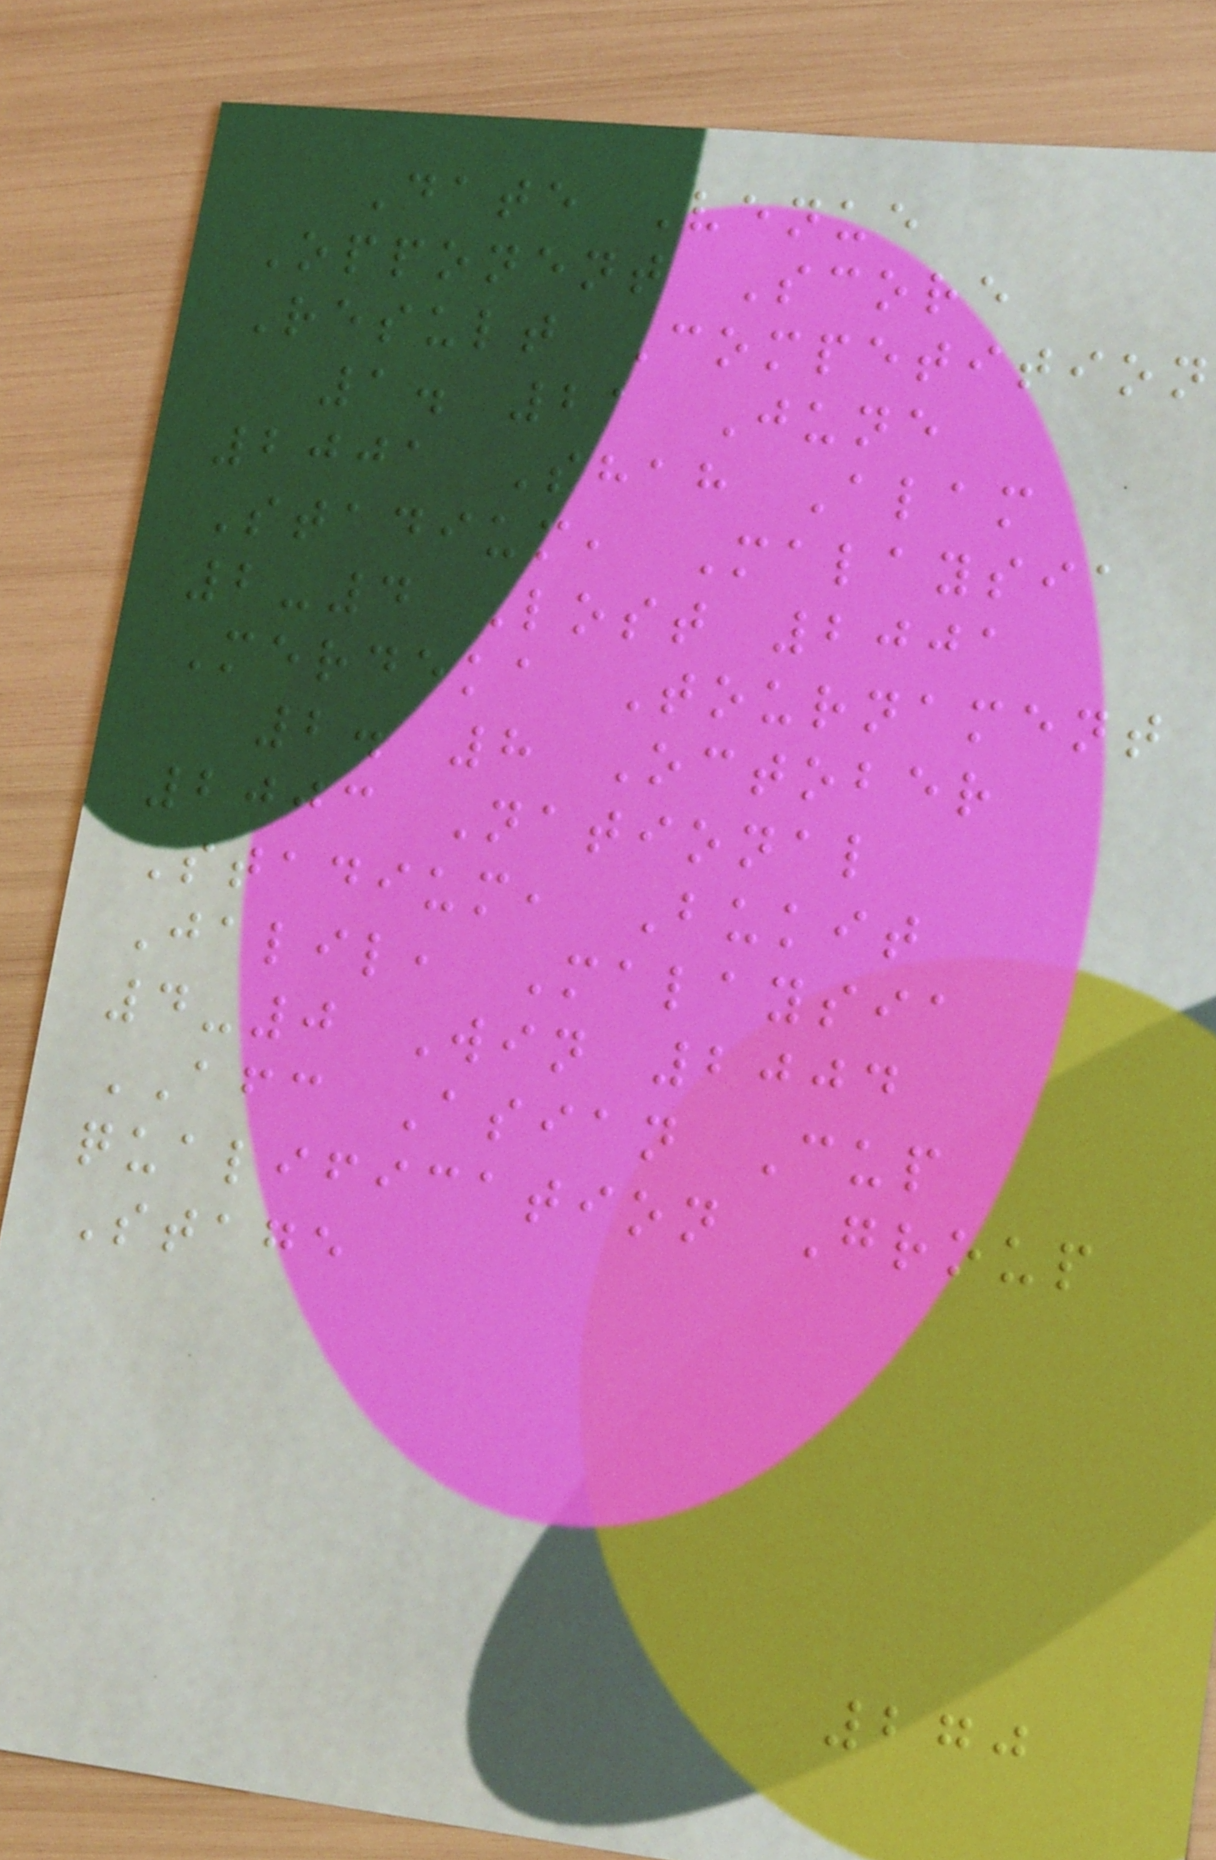Date Venue
Opponent Score
Result Competition
1. 21 June
2001 Shah Alam
Stadium, Malaysia
2-4 Lost 2001
Merdeka Tournament
2. 8 October
2003 National
Stadium, Bukit
Jalil, Malaysia
4-0 Win 2004
AFC Asian Cup
qualification Group
Stage
270
